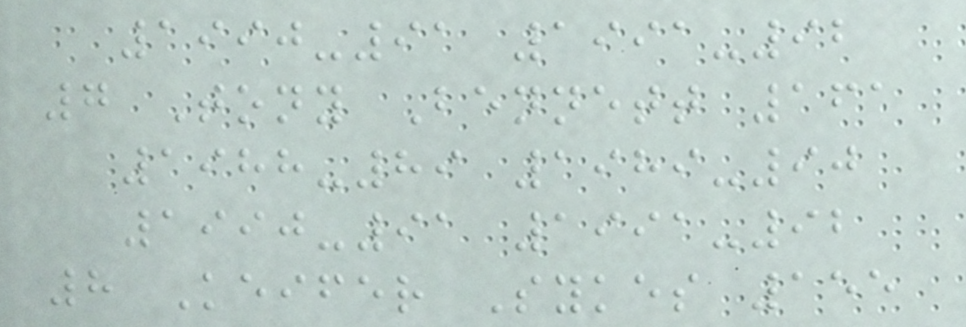1990-91 1991-92
7 Tony Bennett 161
1988-89 1989-90
1990-91 1991-92
8 Keifer Sykes 155
